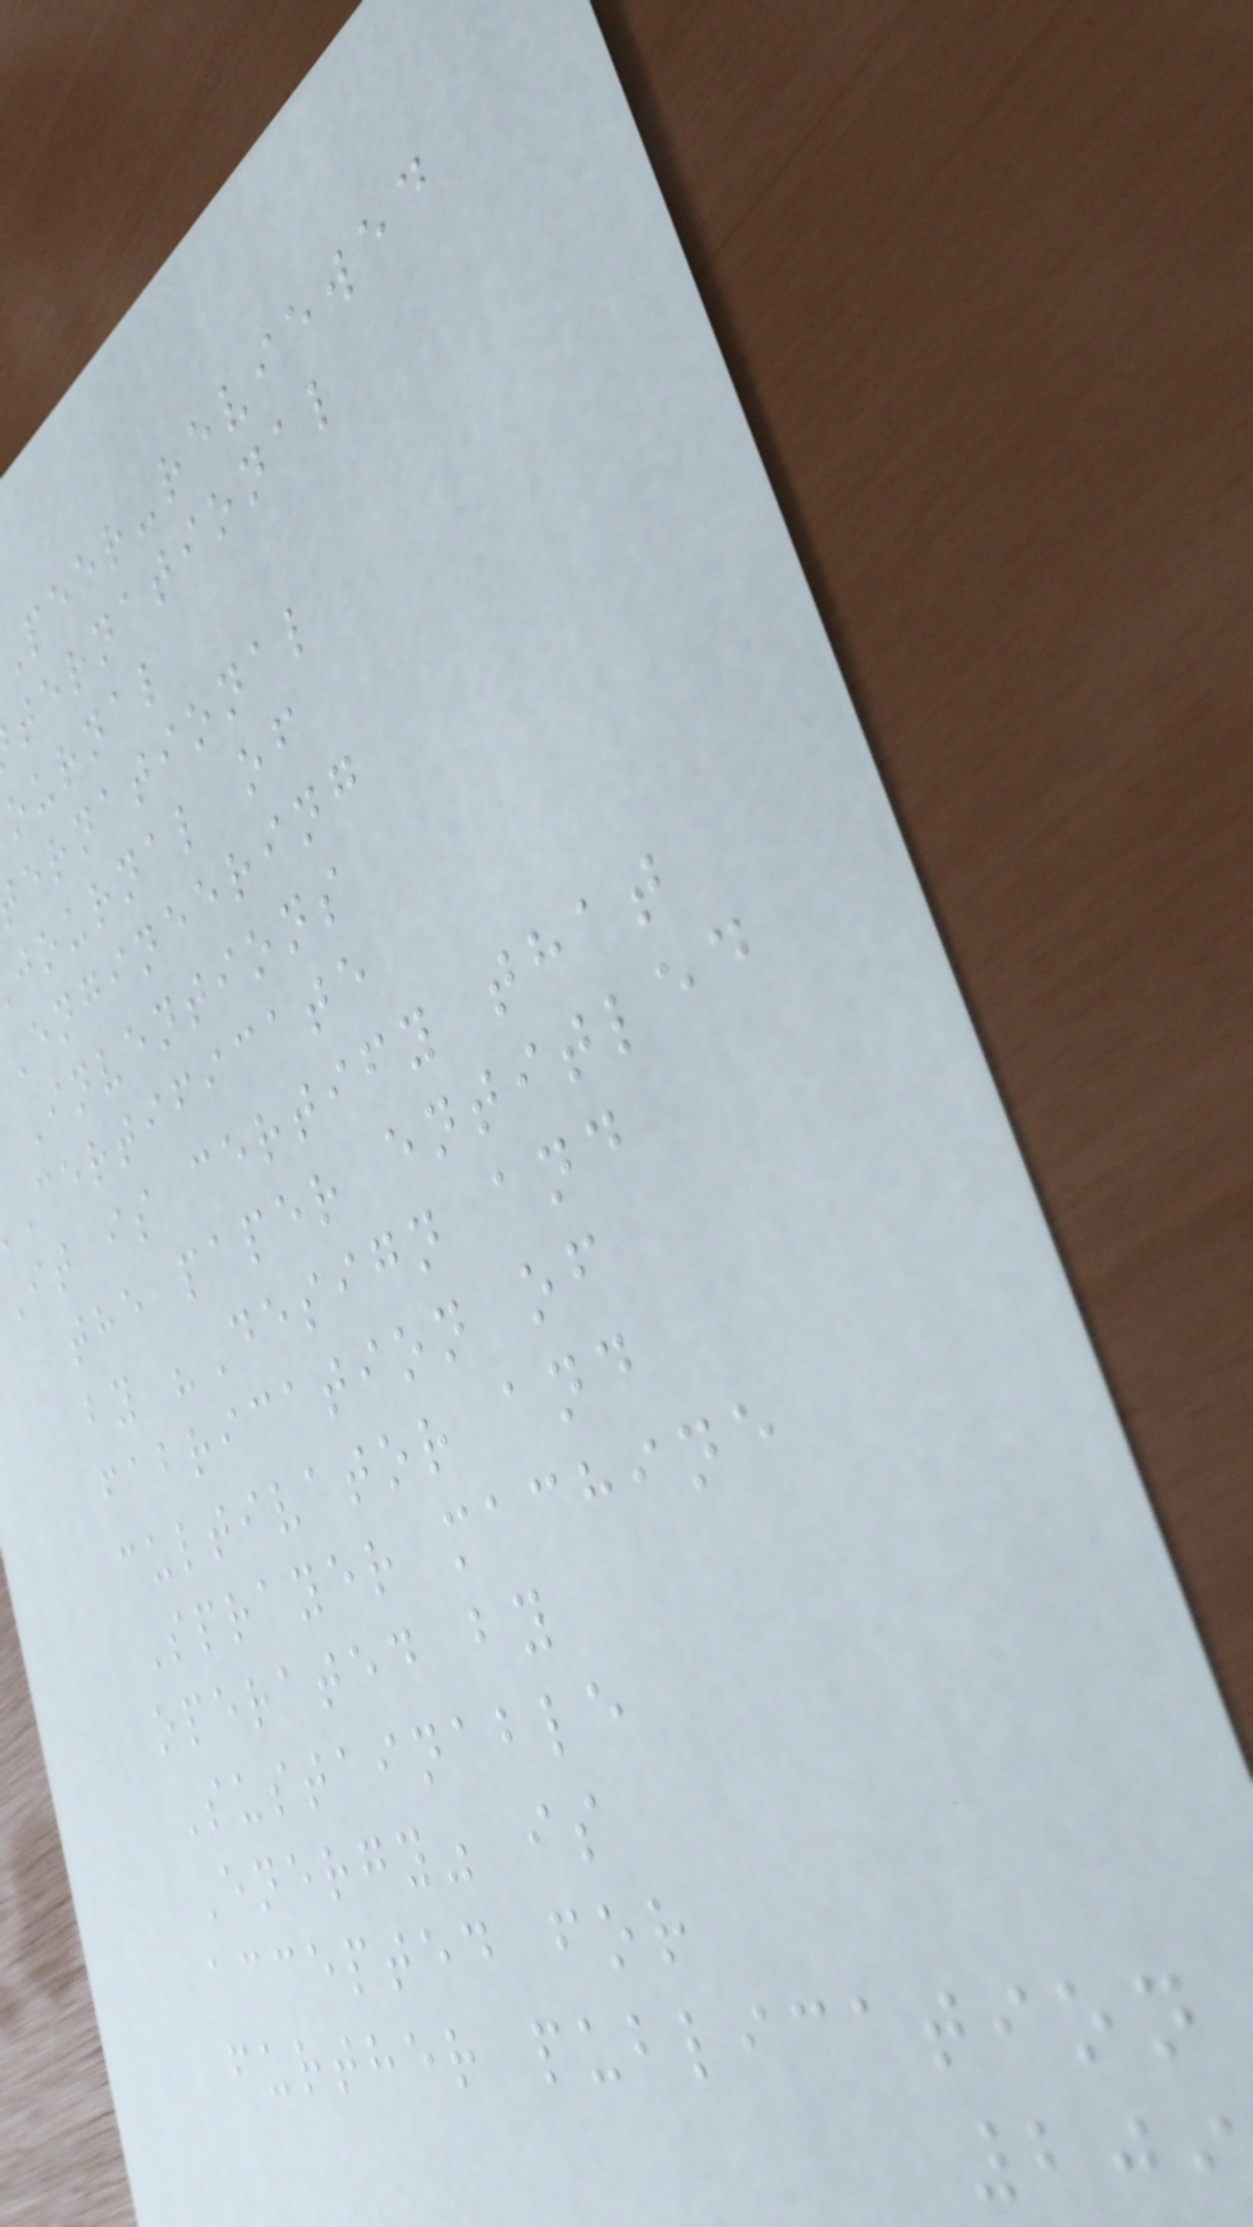peer-reviewed
ternational
ournal
ernational
journal of
Engineering
Inventions
certificate
It is certify that
the paper entitled
by "Design and
fabrication of
cultivator and
Sprayer machine
operated by
Sustainable
Energy" is
accepted for
further publication
